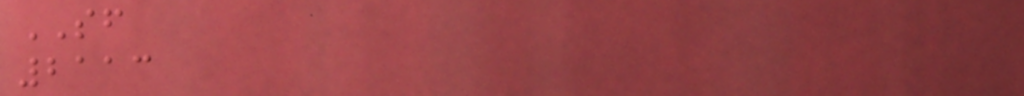SF
2113
